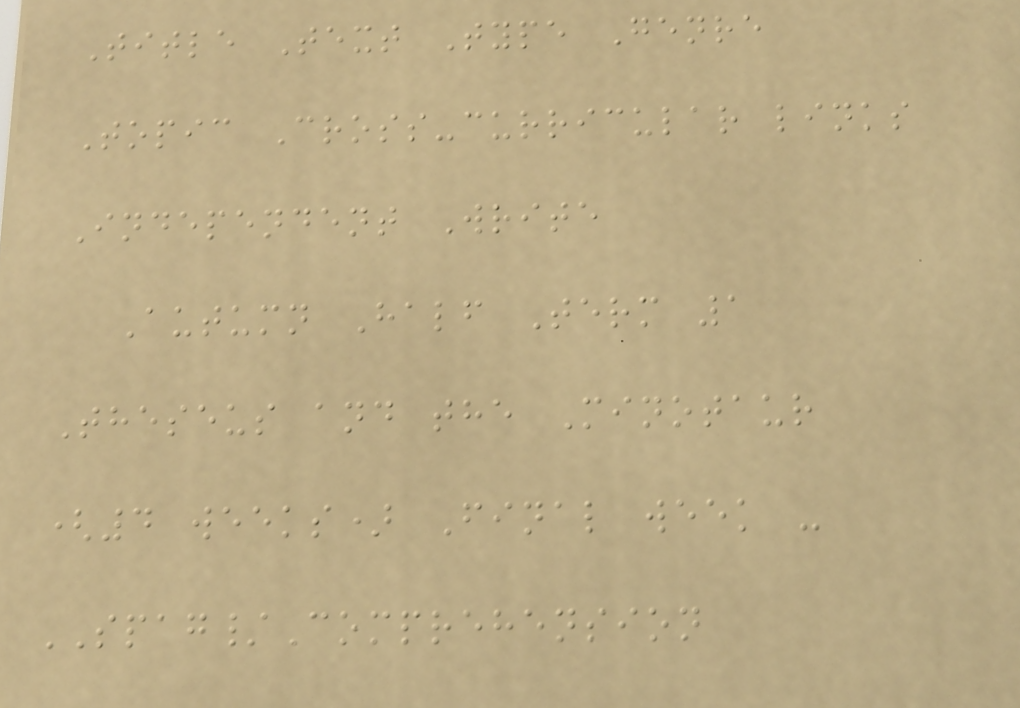Title Text Type Genre
Topic Cross-curricular links
Independent Write
Autumn Half Term 1
Theseus and the Minotaur
(4 weeks) Final week -
SPAG/Comprehension
